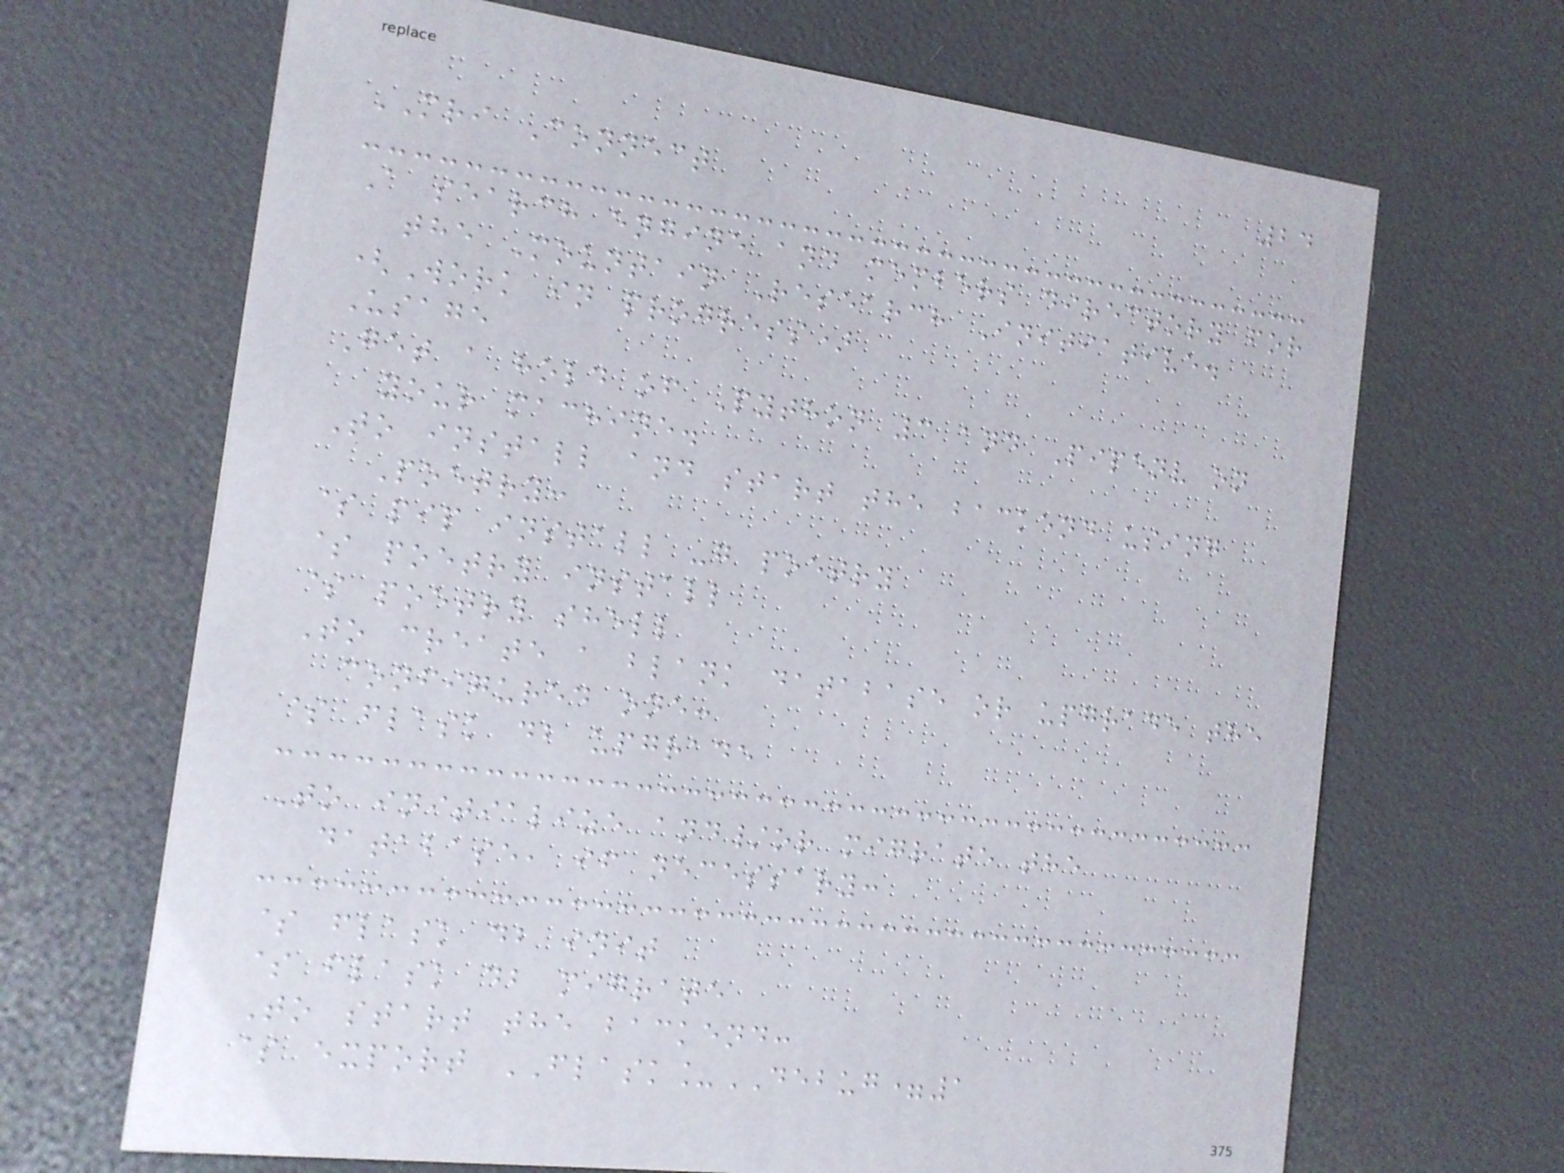24
MRI Connect
A search engine and members directory for
the Mountain Research Initiative.
(Work in progress)
Usage
Get a hold of Python 3 and Pipenv on
your machine.
To install and start the backend using
Poetry:
$ pip install -g poetry
$ poetry install
$ poetry shell
To create a blank database or upgrade the
configured one:
$ flask db upgrade
To initialize and/or migrate the
database, if necessary:
$ flask db init
$ flask db migrate
To start the backend:
$ export FLASK_DEBUG=1
